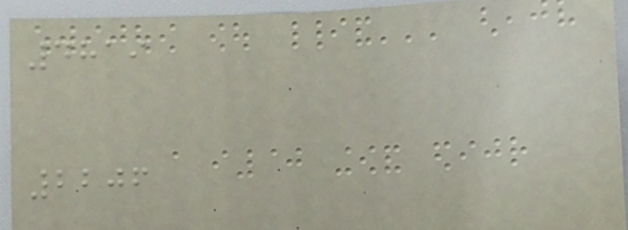4819
2206
